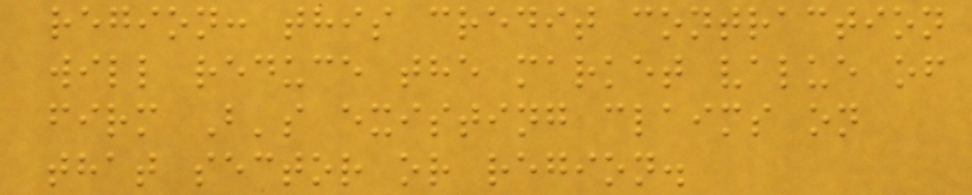region: this credit contraction
will reduce the market value of
firm B's existing claims on
that sector or region.
